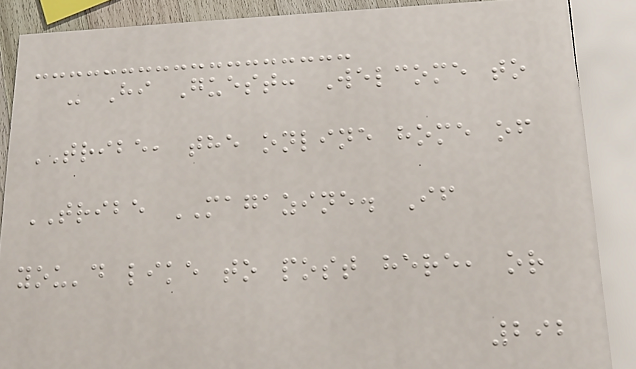- Hi Guest: Welcome to
TRIBE, the online home of
TRIBE MAGAZINE. If
you'd like to post here, or
292
